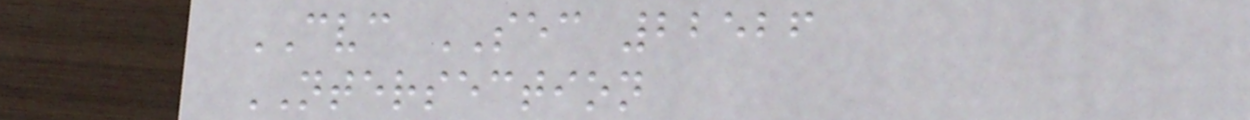CVC SEC 22526
NTERSECTION
